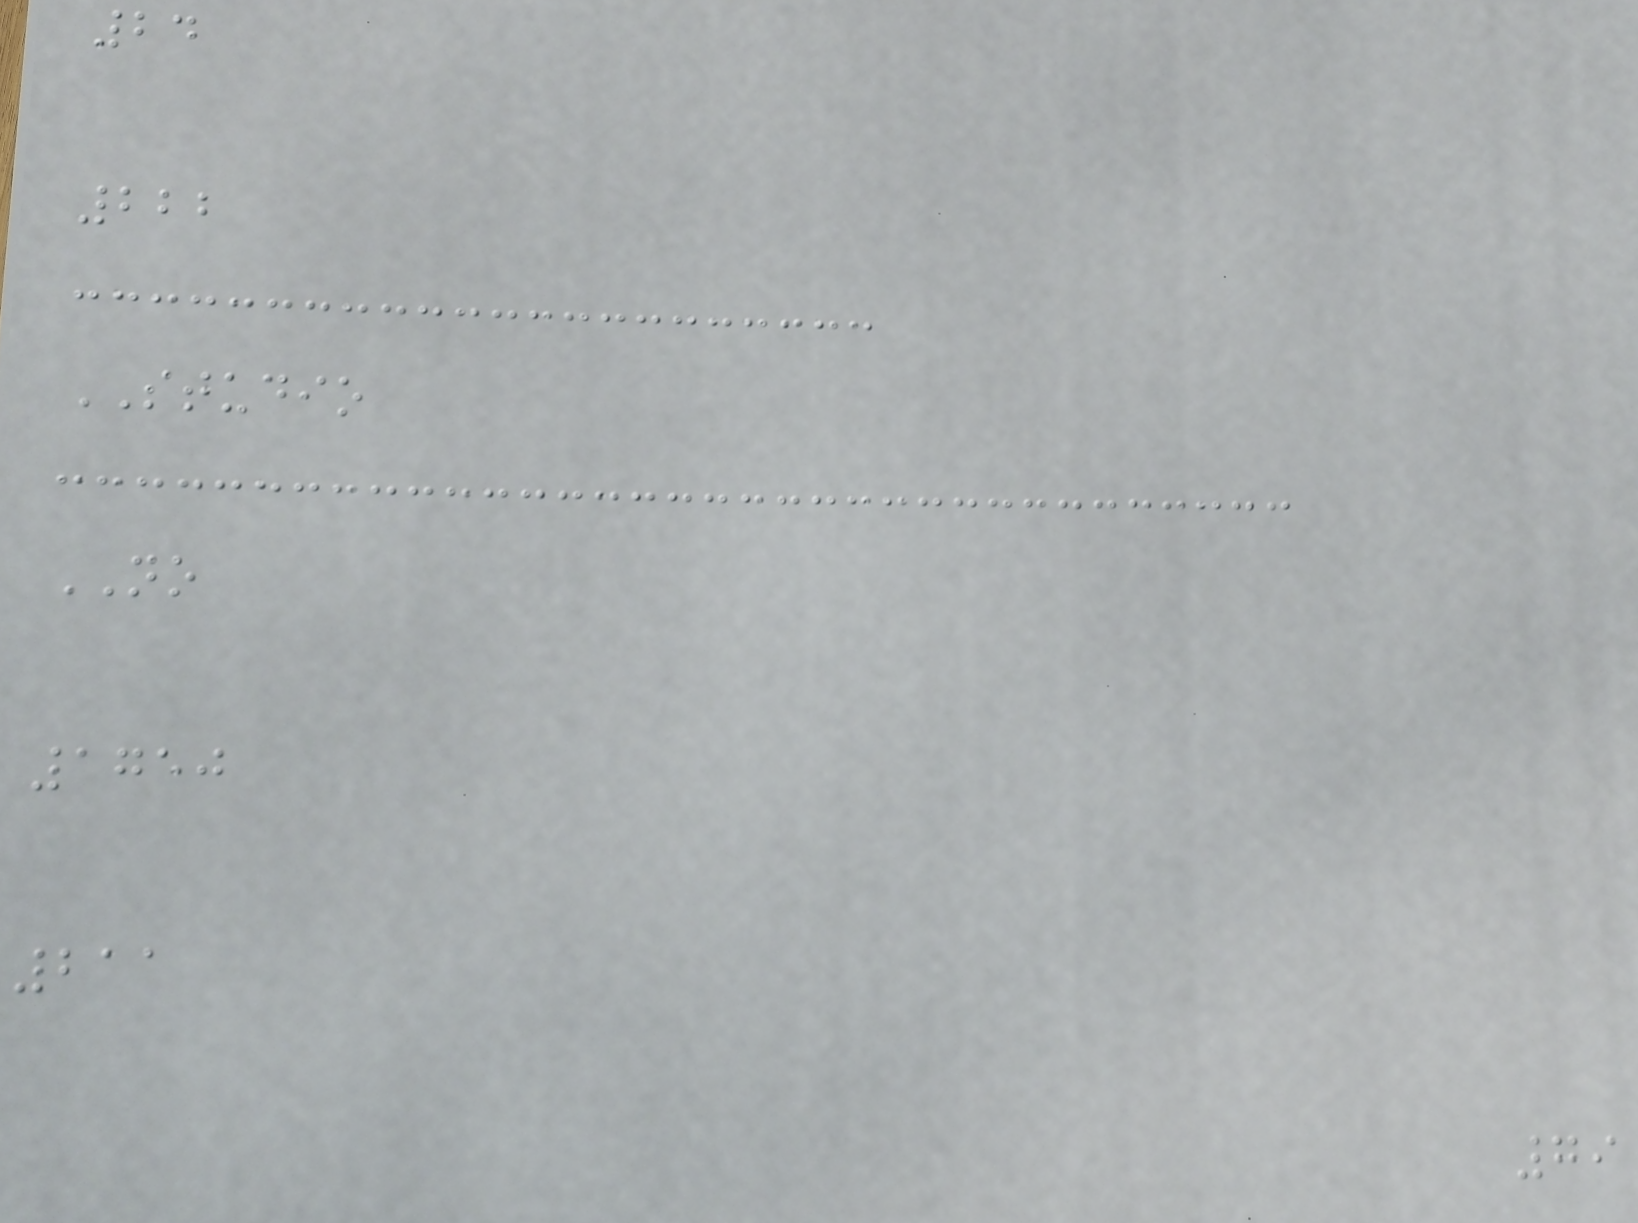24
222
STUDIO
NO
1750
211
79
